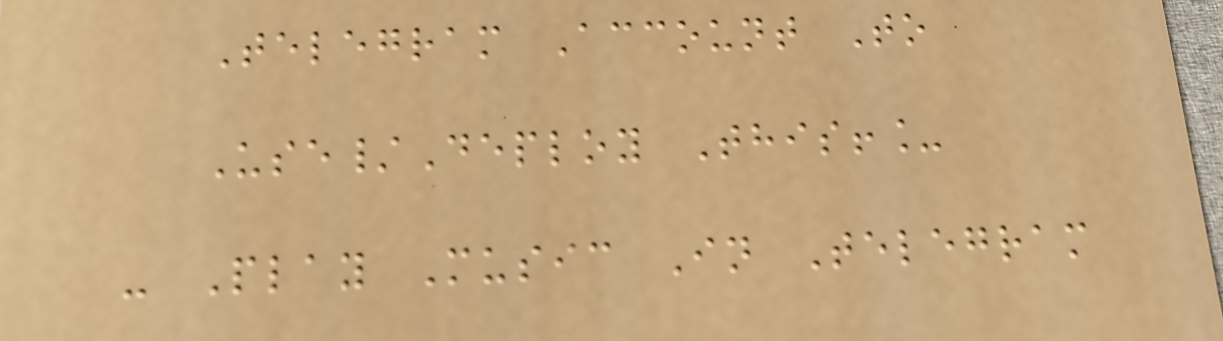Telegram Account To
Use/Deploy This!_
- Play Music In Telegram
